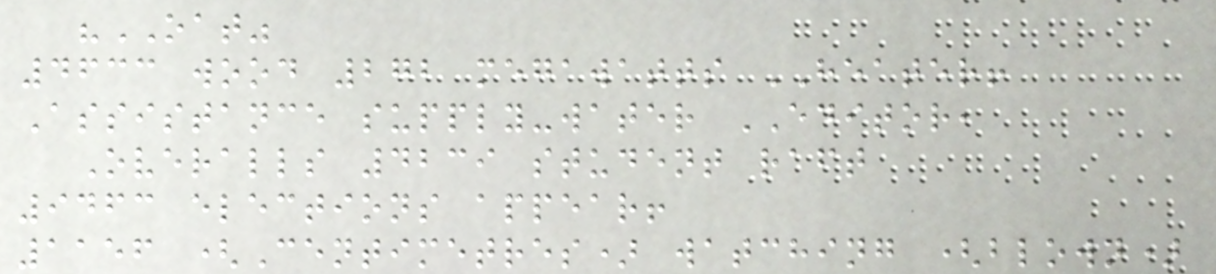"OAT"
4633 wood 272 megawatts HEATER!
Assistance supply-water EDITOR,
Overalls 4239 student raft
9463 elections appear!
1156 (Centimetres) watching (blown)
